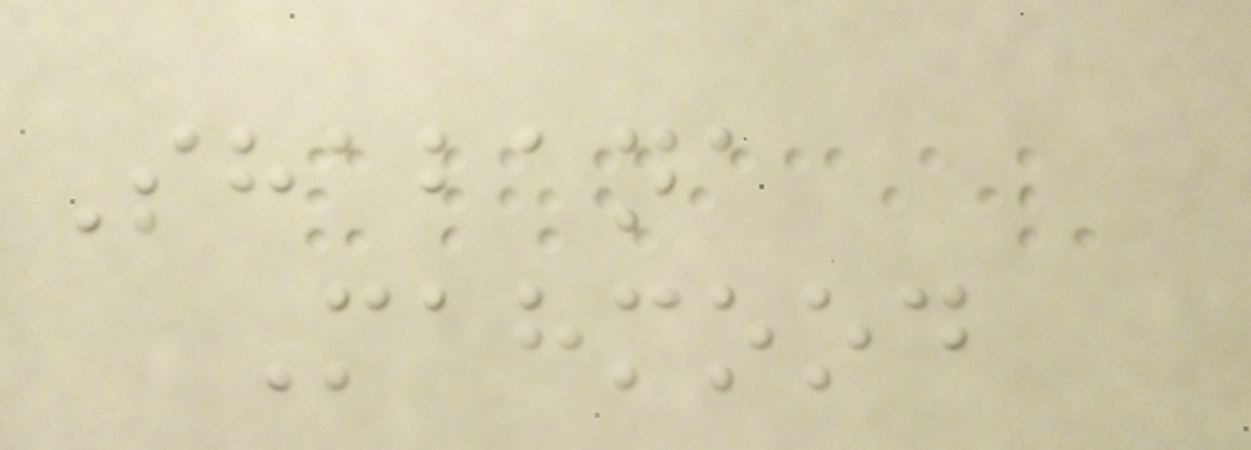Shabana
Mahmood
